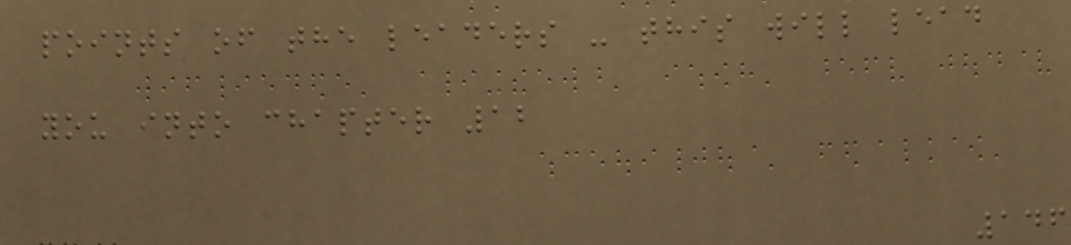points of the leaders - this will lead
you into chapter 12
146
